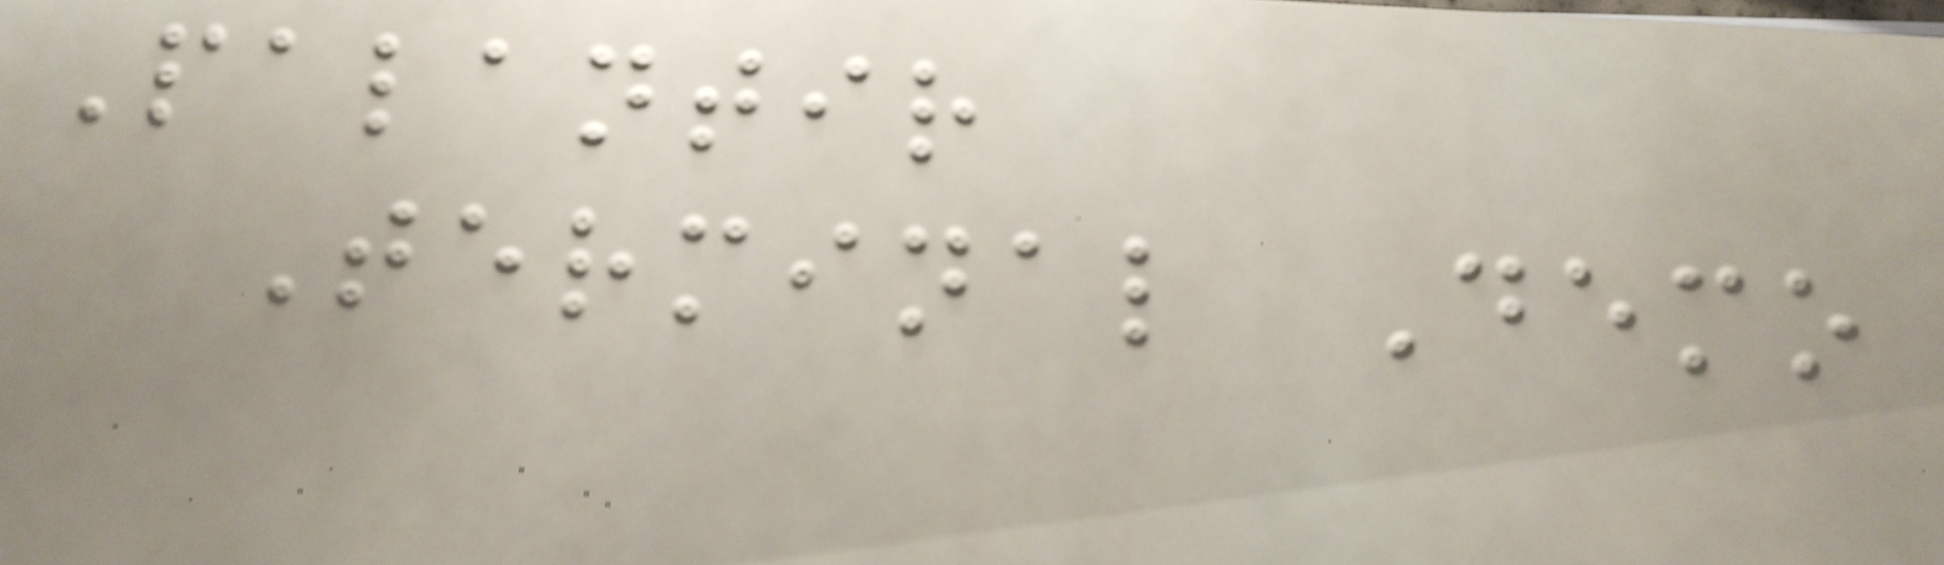Palantir
Terminal Demo
